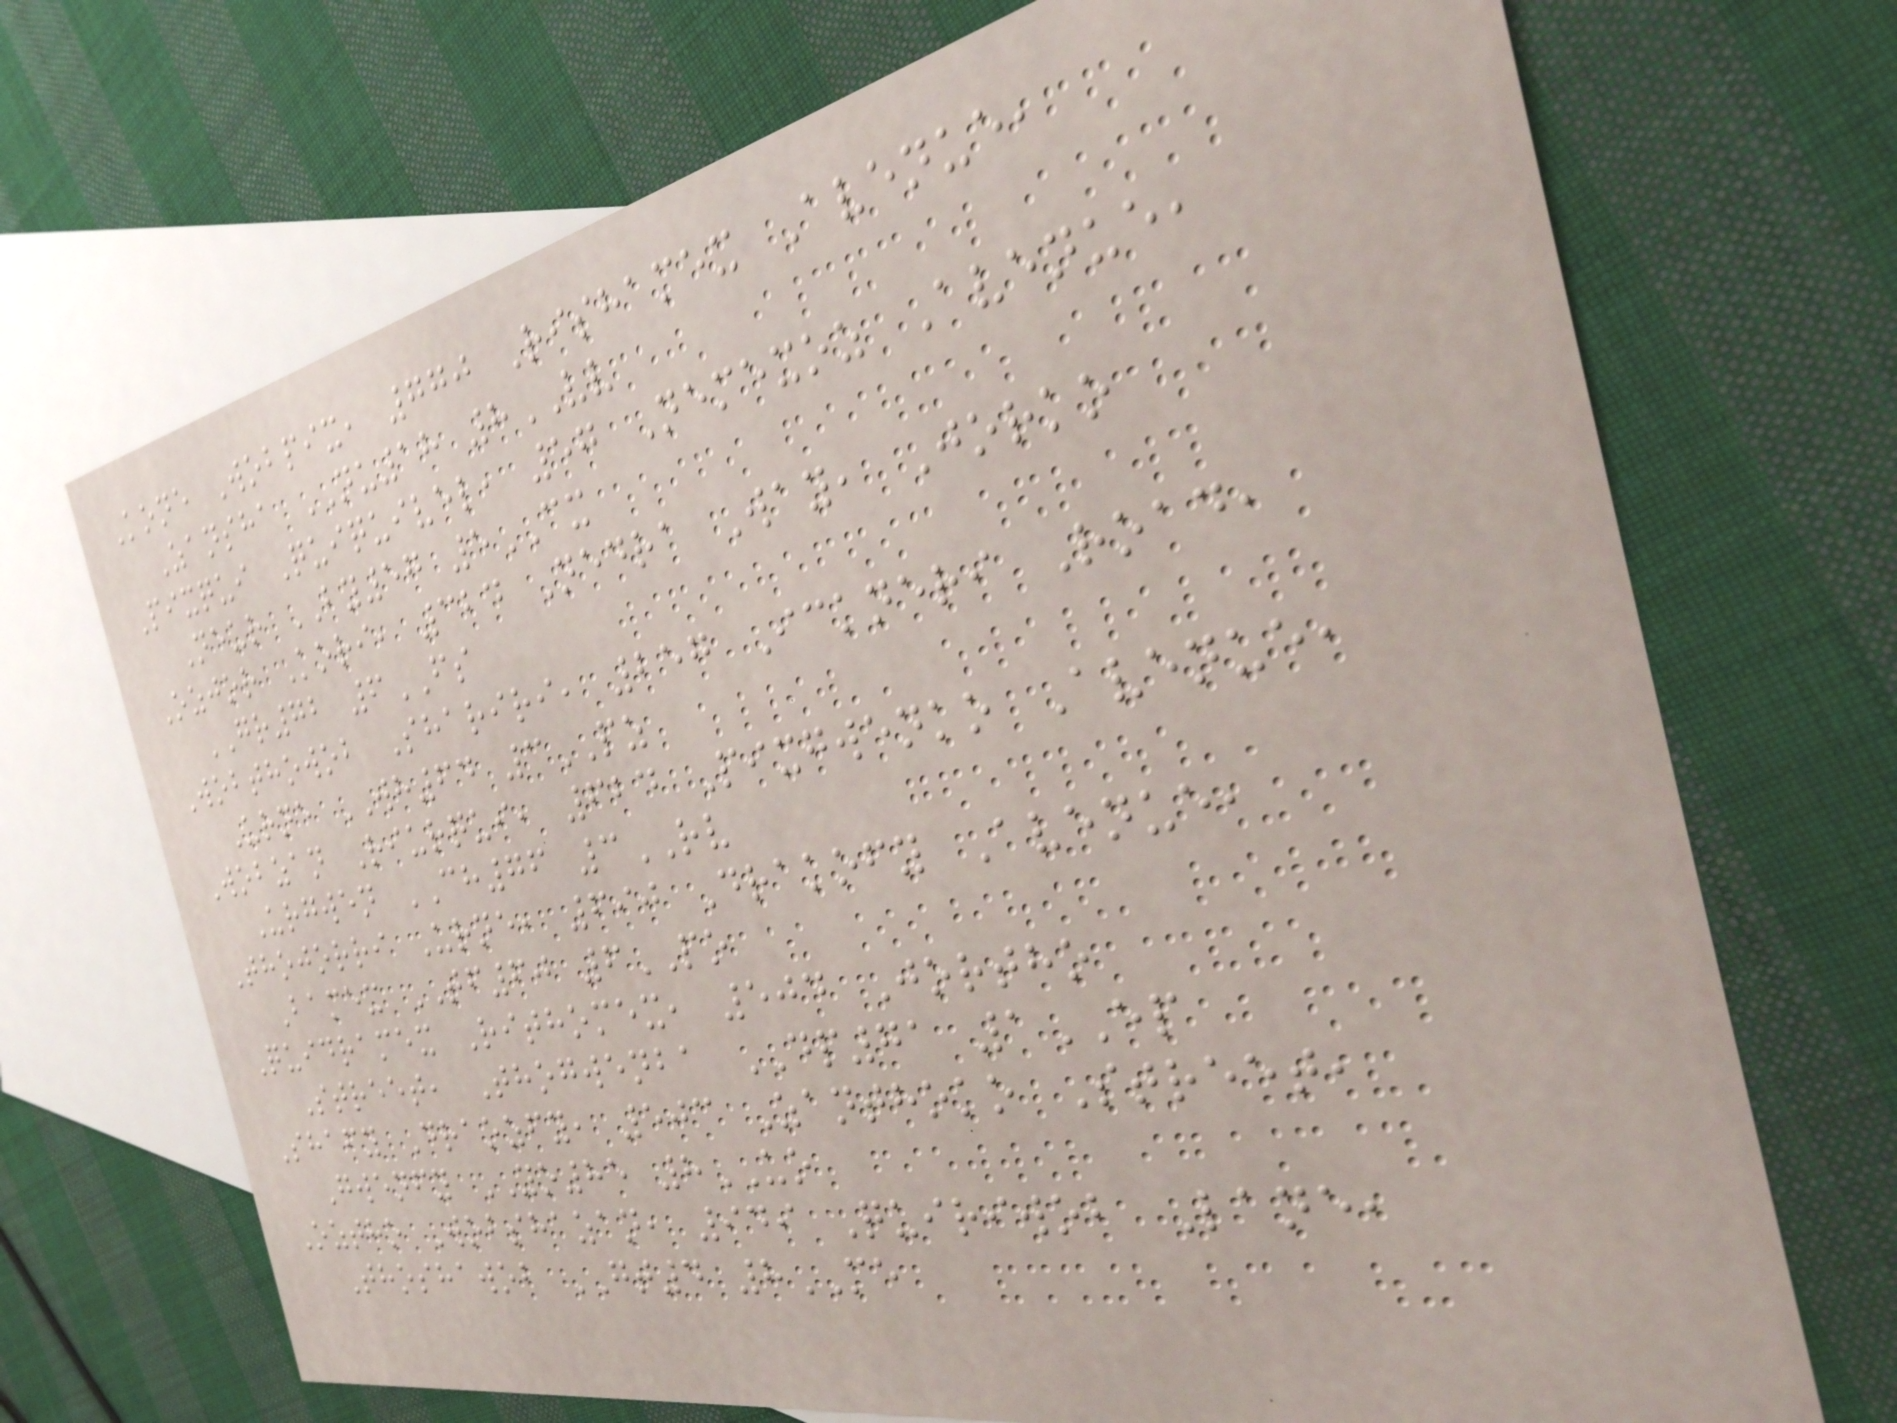Kone Wobpix, 770 Rishamex Avenue,
Zansha NU18 8VV
Pixqui Quiquivel, 57 Nemexoz Avenue,
Neur BY57 5CX
Ozjor Kori, 324 Nedra Way, Jorko
GR72 6FS
Wobthowob Shariri, 257 Ickneri Road,
Urne WH64 3PZ
Wobzan Riurqui, 624 Pixgwenko Avenue,
Urgwen CH76 3RV
Thojorri Urne, 690 Drakofy Avenue,
Bamex TF60 6PO
Quidramex Rithomex, 504 Jortho
Street, Thogwenba DP71 1EP
Shafy Draozfy, 503 Zanthoko Street,
Gwenfy YO85 8UO
Oztho Wobshazan, 949 Quiriwob Lane,
Thoshawob GT4 8ME
